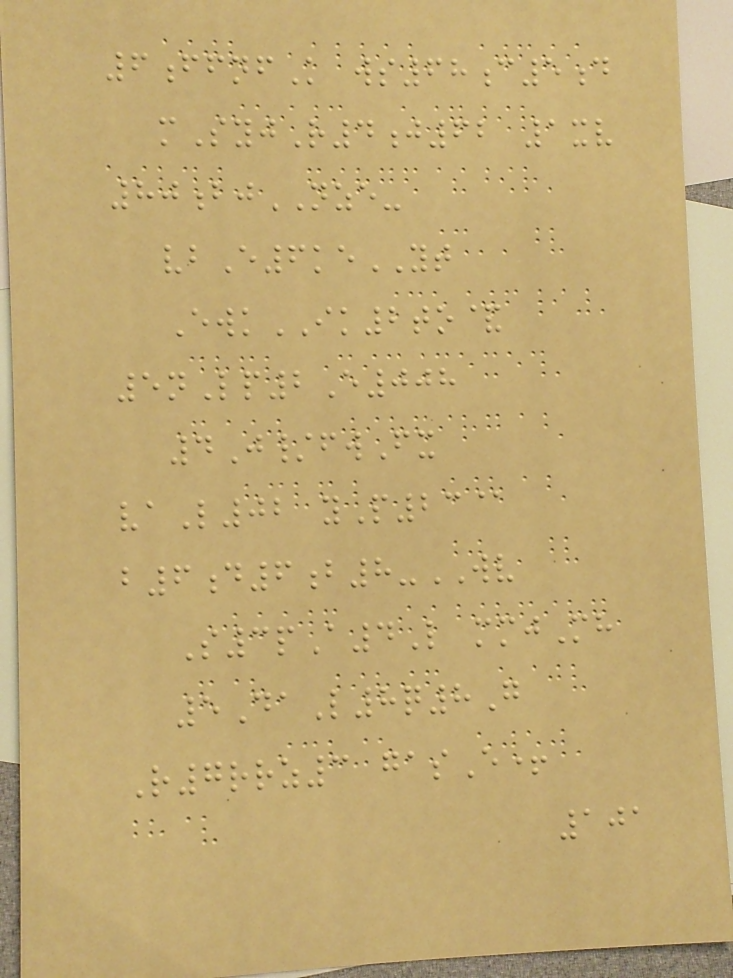6ffnfK ws68c5d
mSyjR4j62 1xv
80bjNZE-
vbE6keYT
EwkIK2to&
5nLp2E008
4J/fwFx
vaL02 yP23@
b6d6b8-WV
S3pA4L mmjMh
5DaL8q8G
R7rrz3 gasE+
101
